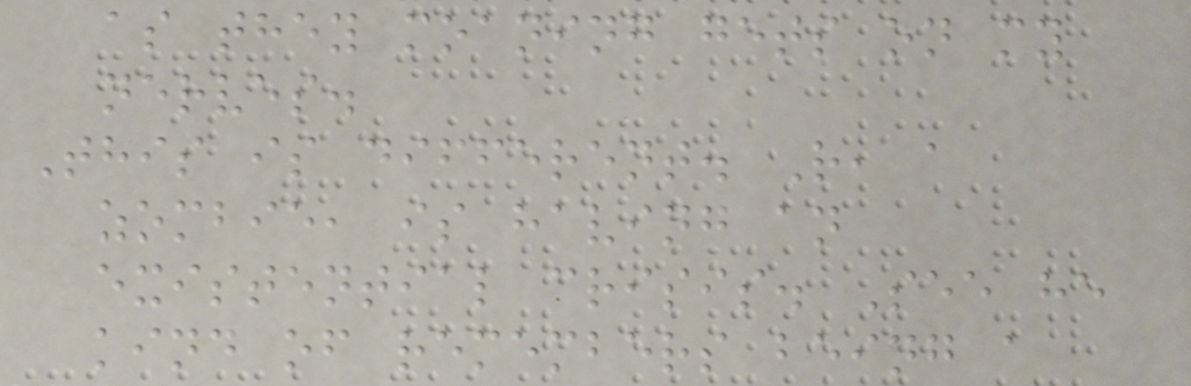as they moaning gets on my
nerves.
This is different. R, a
zombie, is having an
existential crisis. See he
kind of remembers being a
